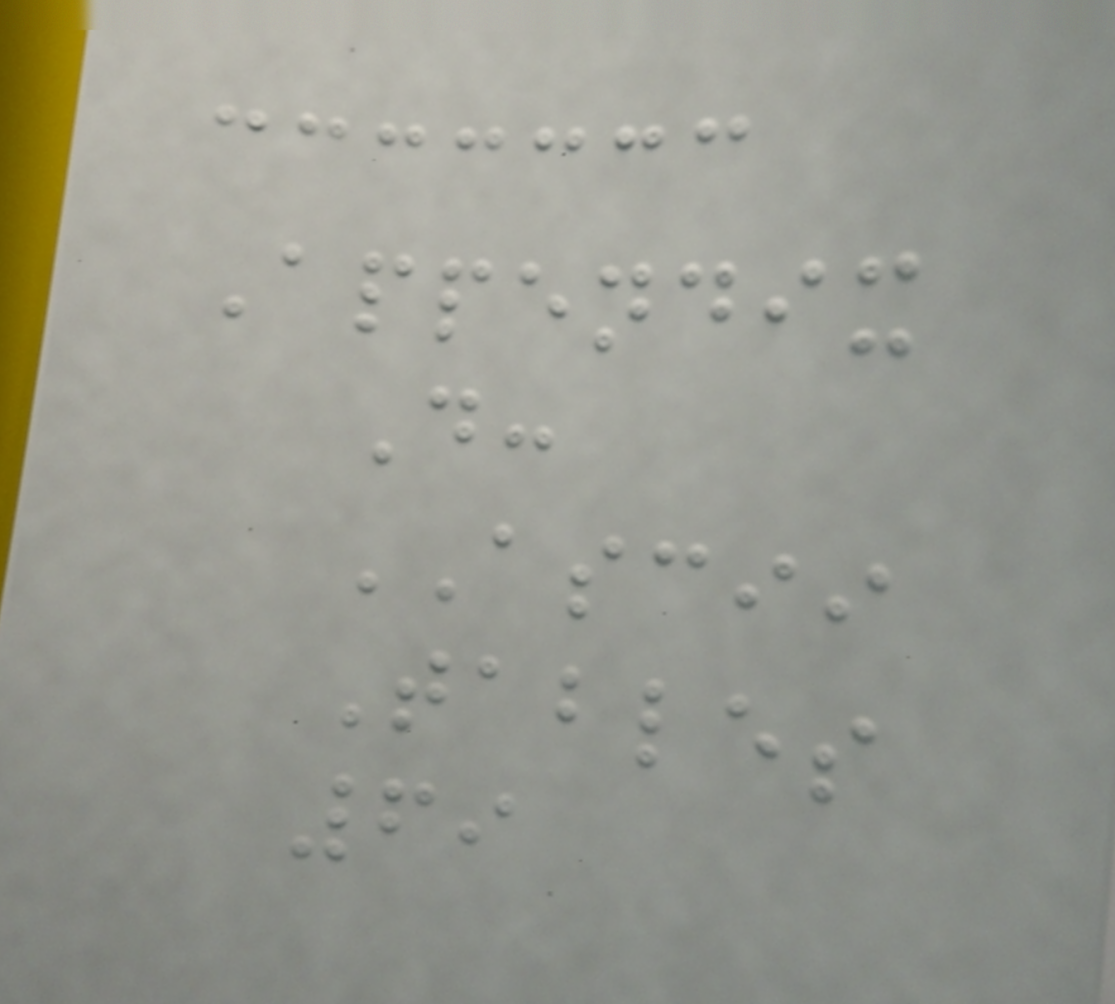Appendix
D:
ASCII
Tables
69
